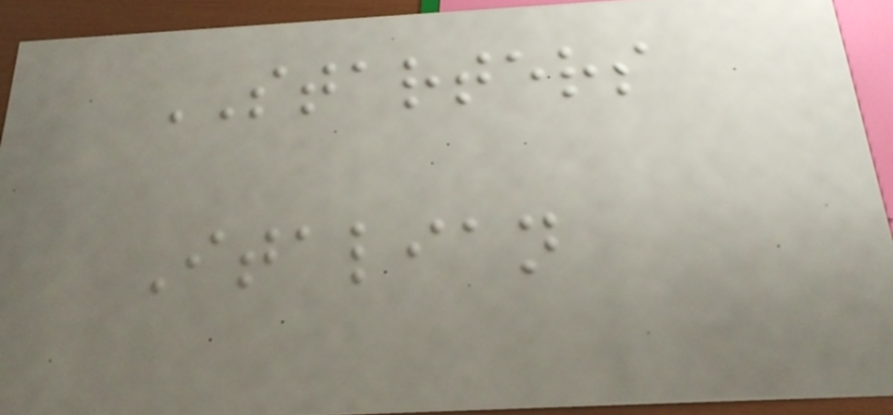STARTERS
Italian
